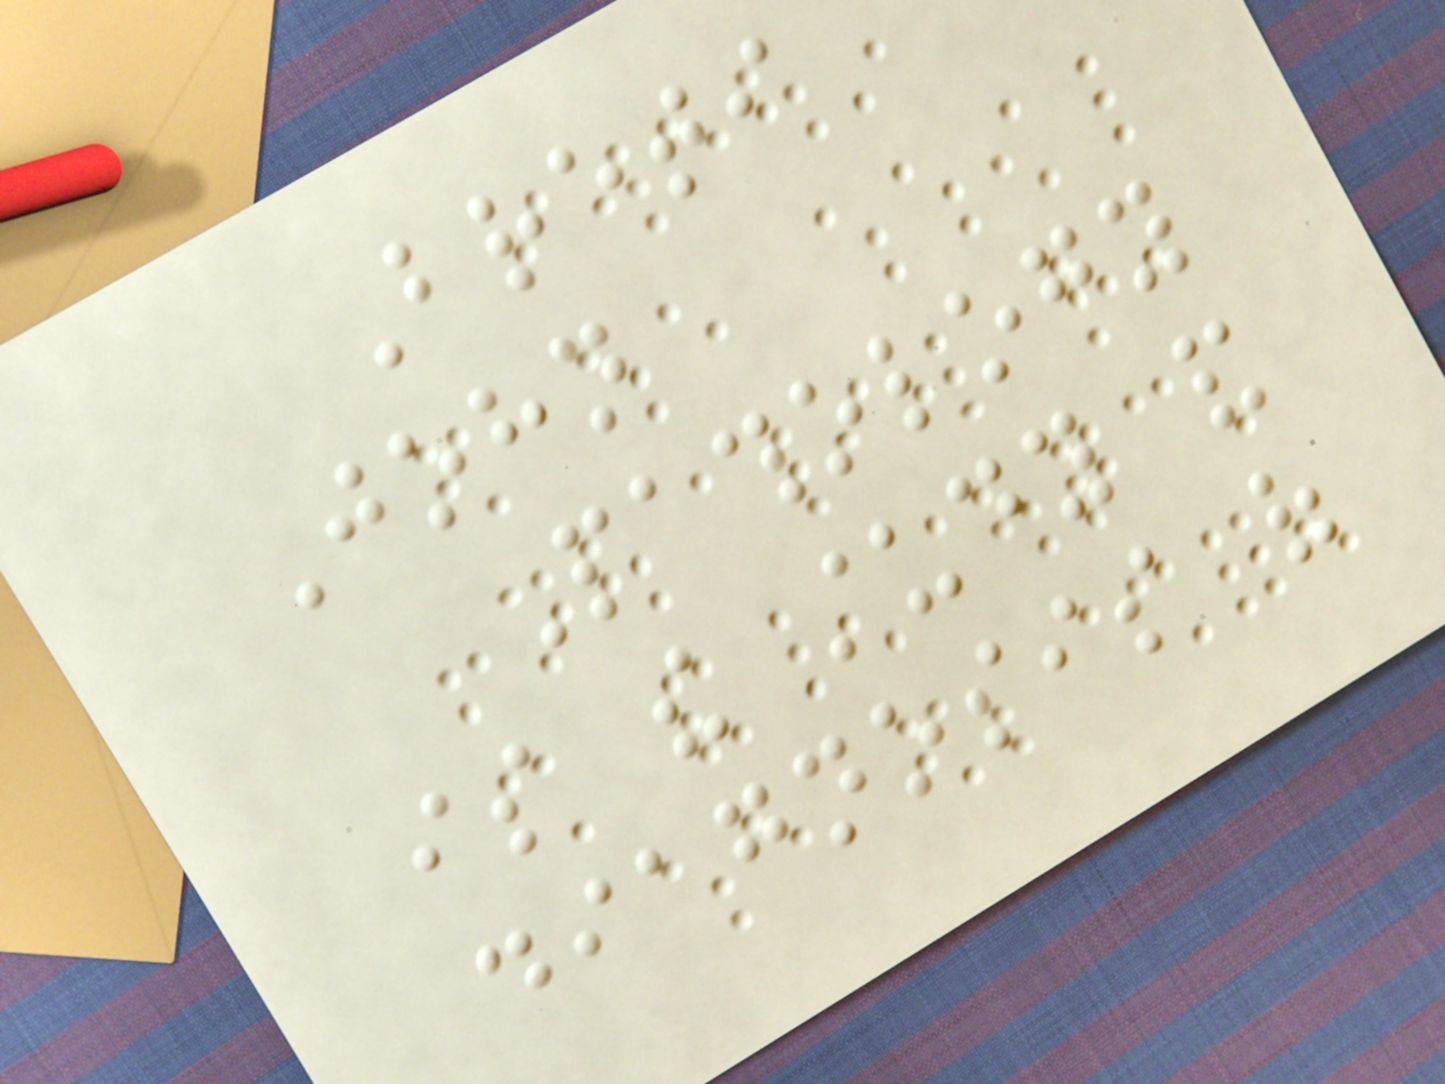Breti
John
Pathology
is the study and
diagnosis of
